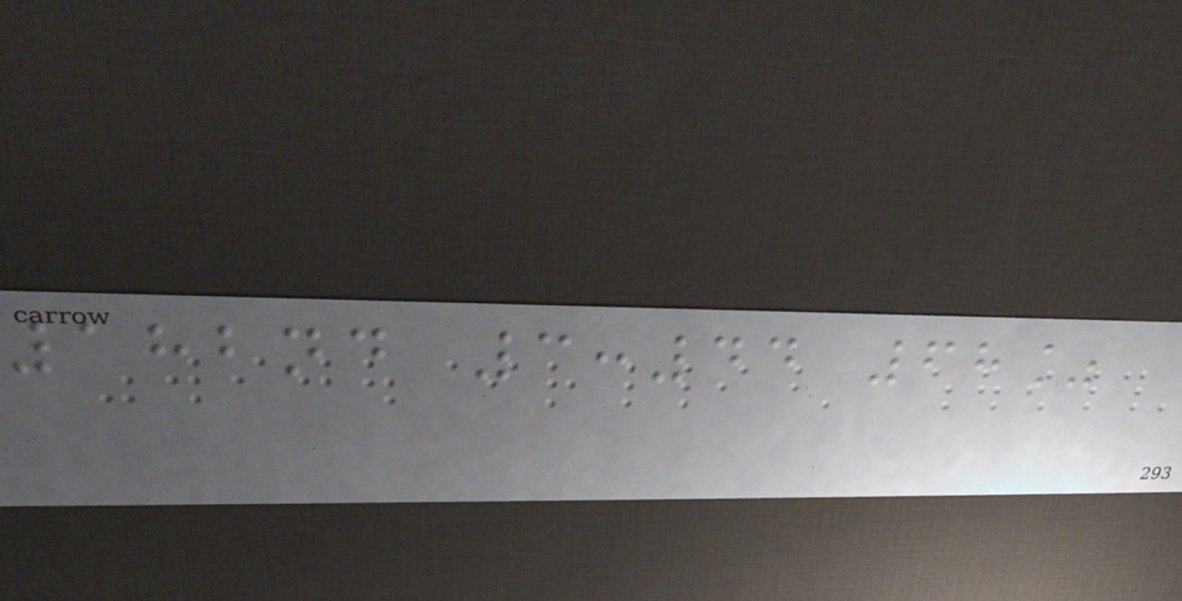182nd 3:44 68%
